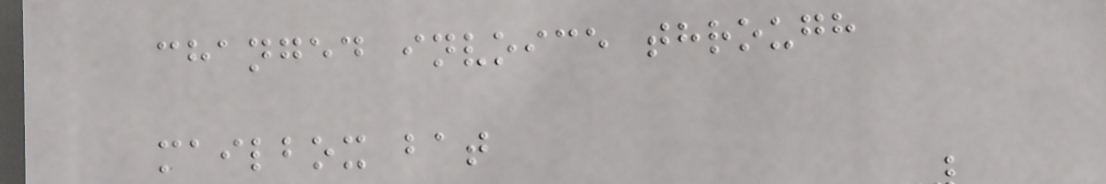changed invoice through
mailbox bat
